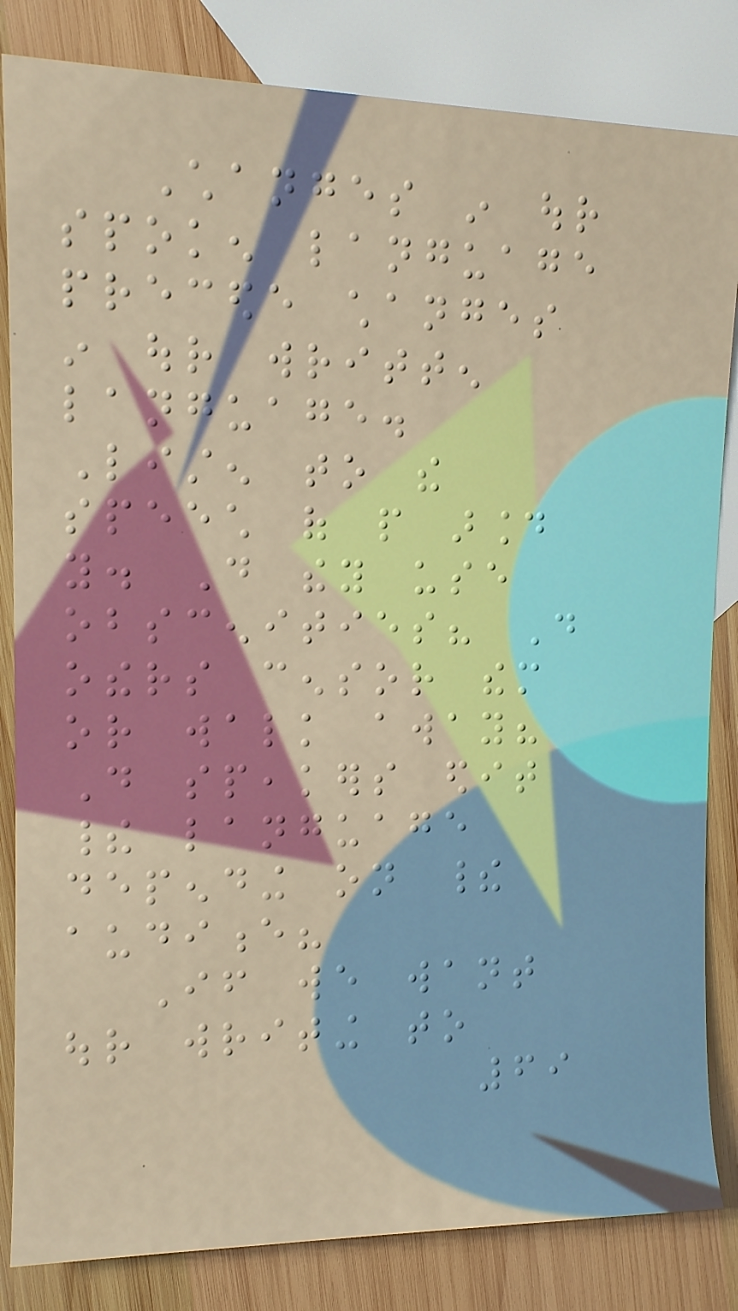Changes in our
spoken language
precede changes
in our written
language.
Listen to the
speech of people around
you. Do they use
obscenities? Do
others censor them
or walk away?
Do speakers edit
their language
depending on their
audience?
If we want
our writing to
69
